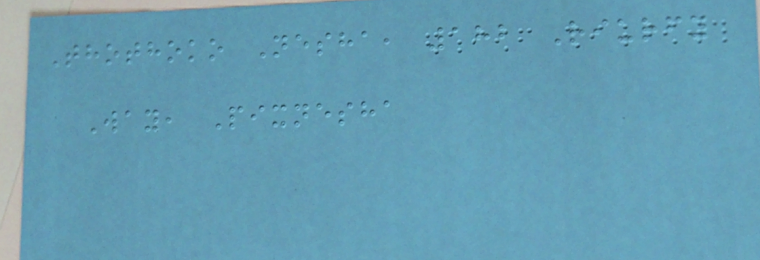Thothoko Nesha, 182 Riurfy
Way, Pixnesha
